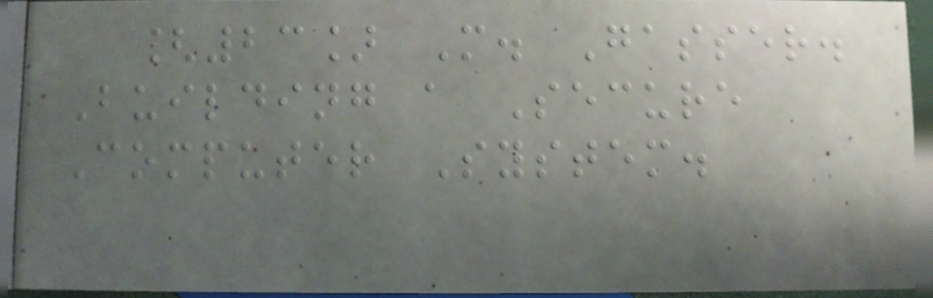[23] M. Gasser.
Building a Secure
Computer System.
